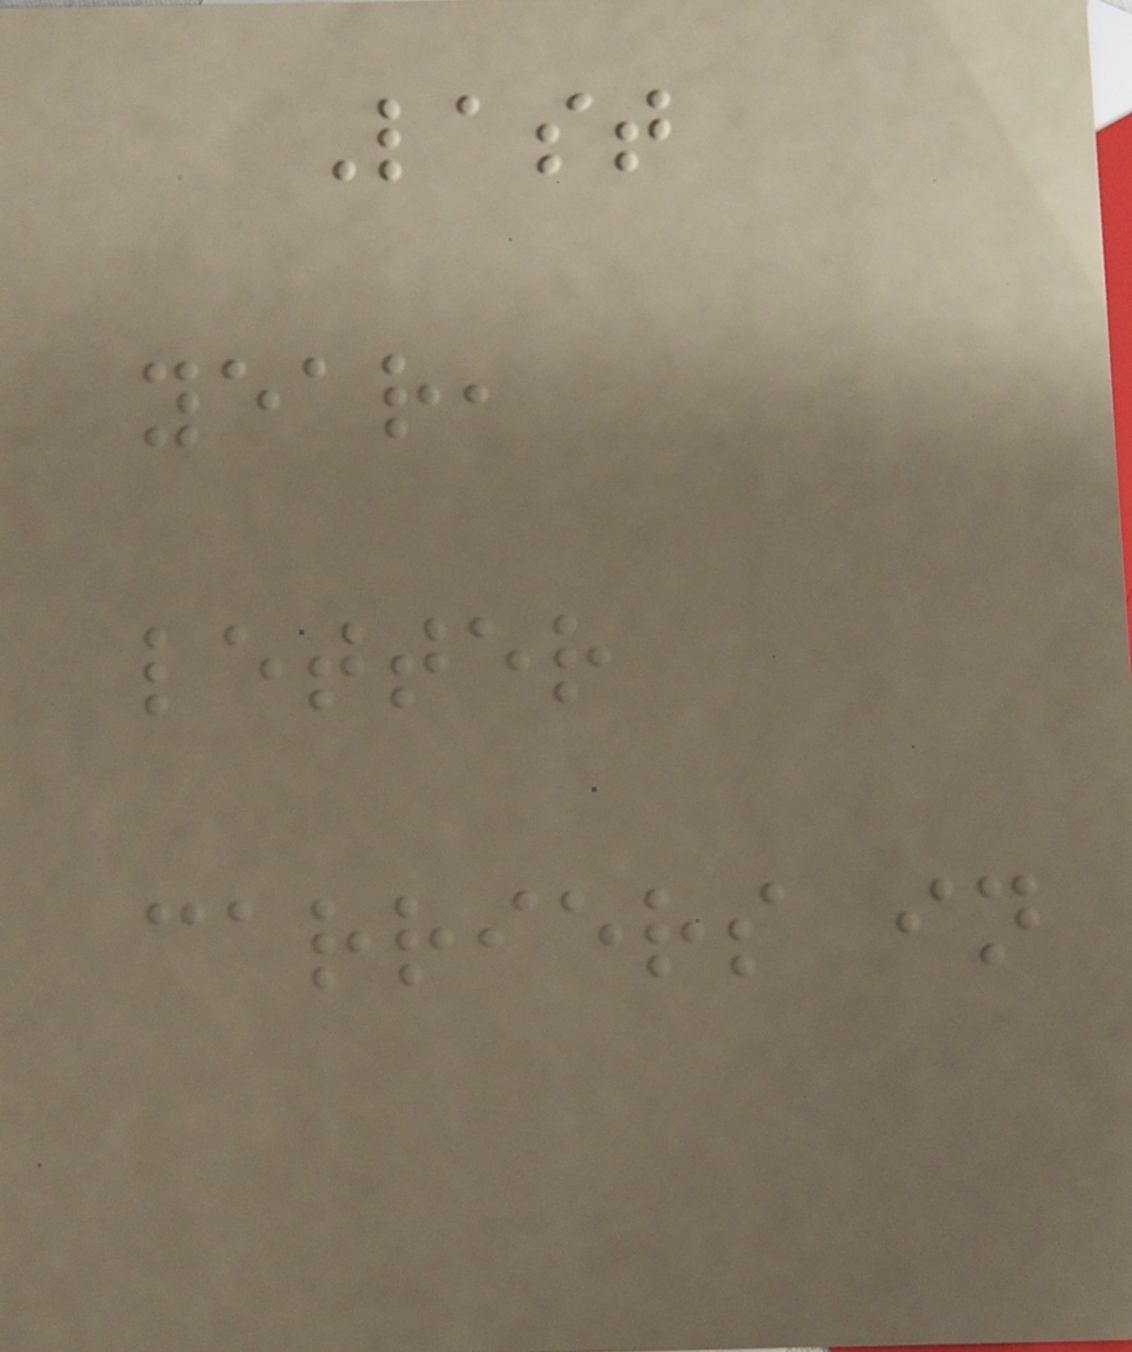Last
year,
letter
carriers in
